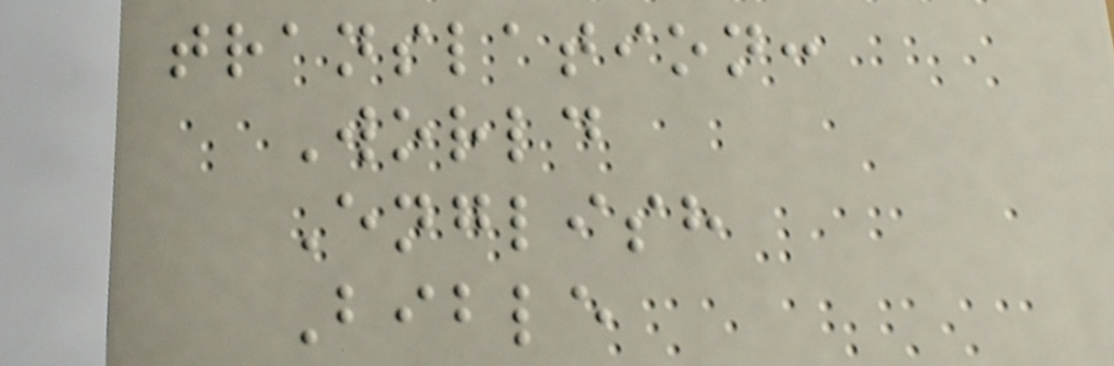translation:
World
English
Bible
